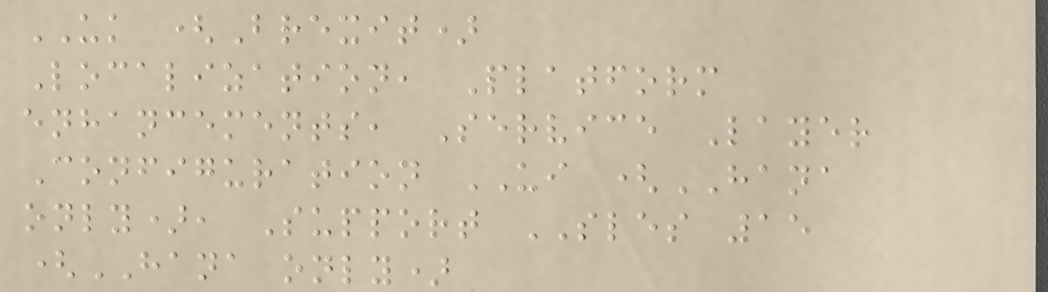UK (Brexit)
Localization, Platform
enhancements, Service Layer
Configuration UI (HANA
only), Support SLES 15
(HANA only)
